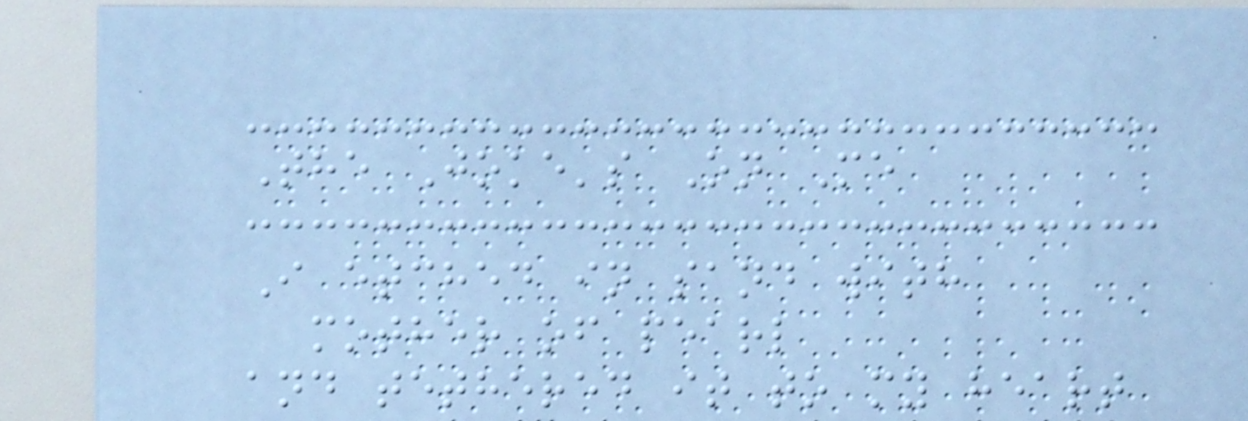The Joke's On Me
I etched in sand with
mother of pearl
and tethered it to my heart
